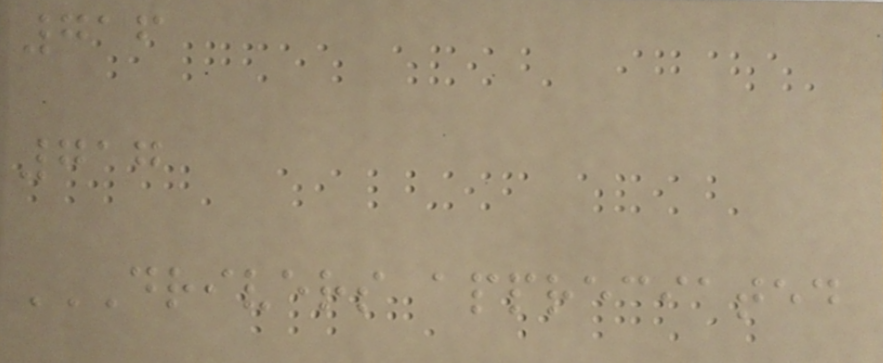716
717
DRIVERS APPRECIATED
